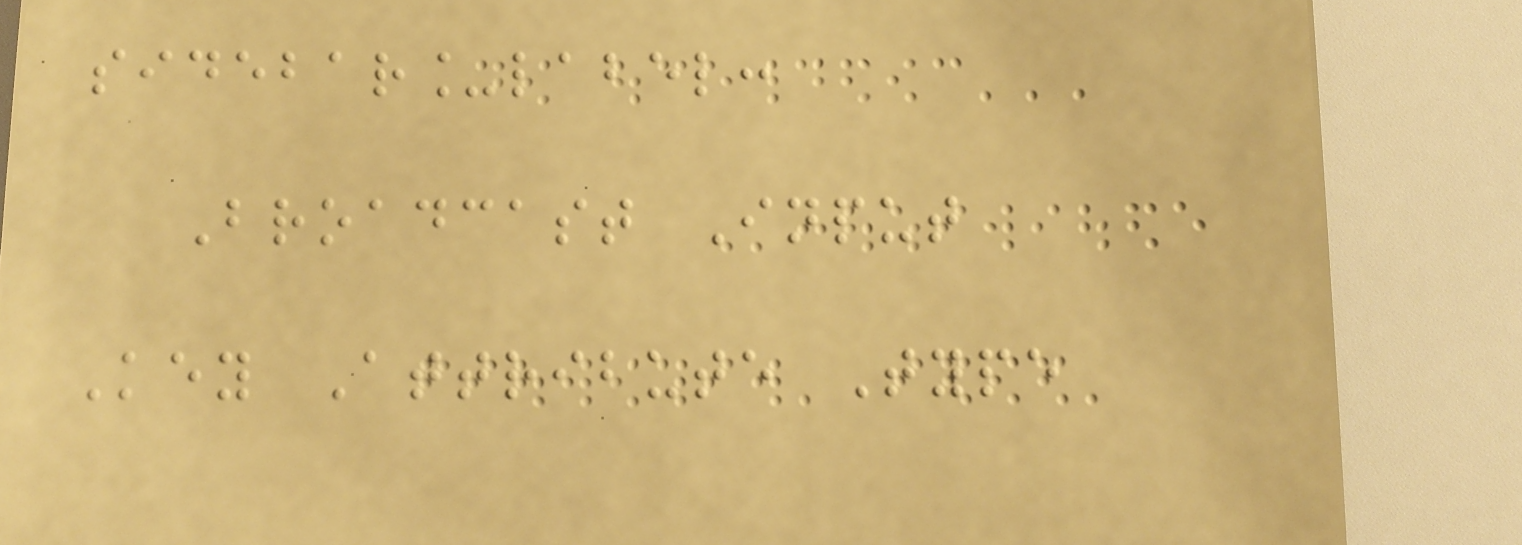sidebar_label:
Broadcast Input
Key Attribute Type
